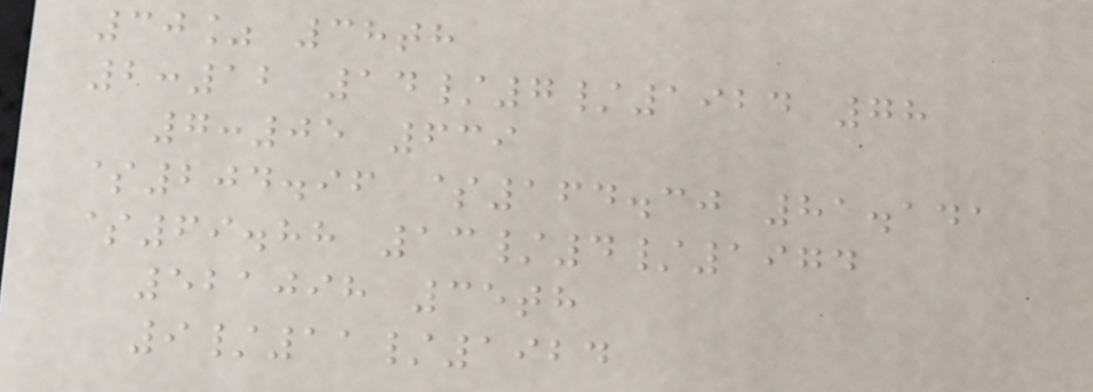30% 38th
2:12 14/7/1924 78
7:05 639
$204.96 $164.30 81.141
$69.88 13/4/1974
521098 35th
9/11/1924
